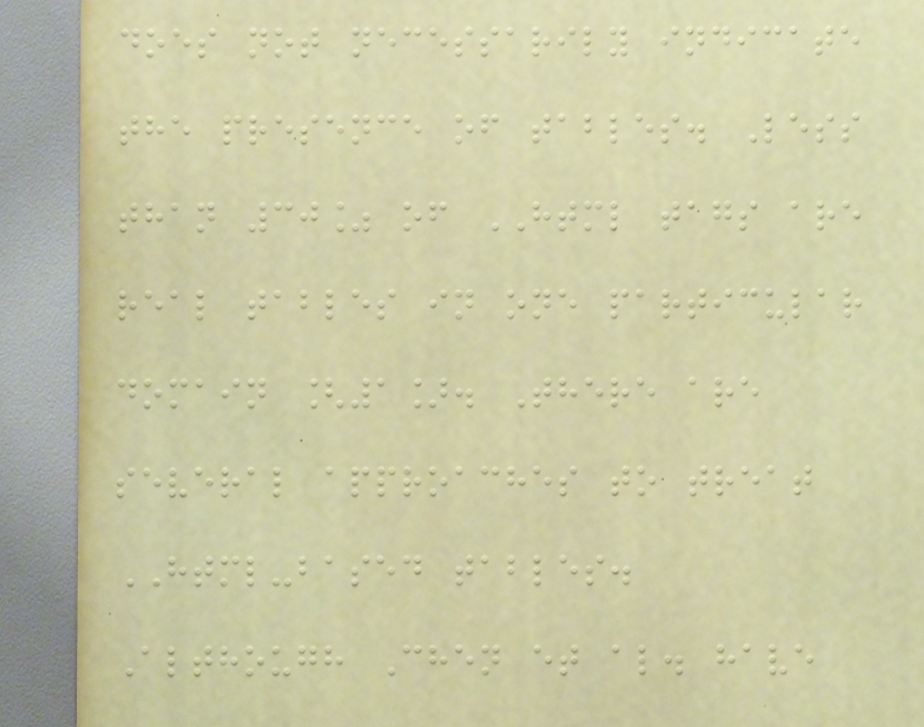does not necessarily indicate
the presence of tables. Less
than 30% of HTML tags are
real tables in one particular
domain [1]. There are
several approaches to treat
HTML-based tables.
Although Chen et al. have
